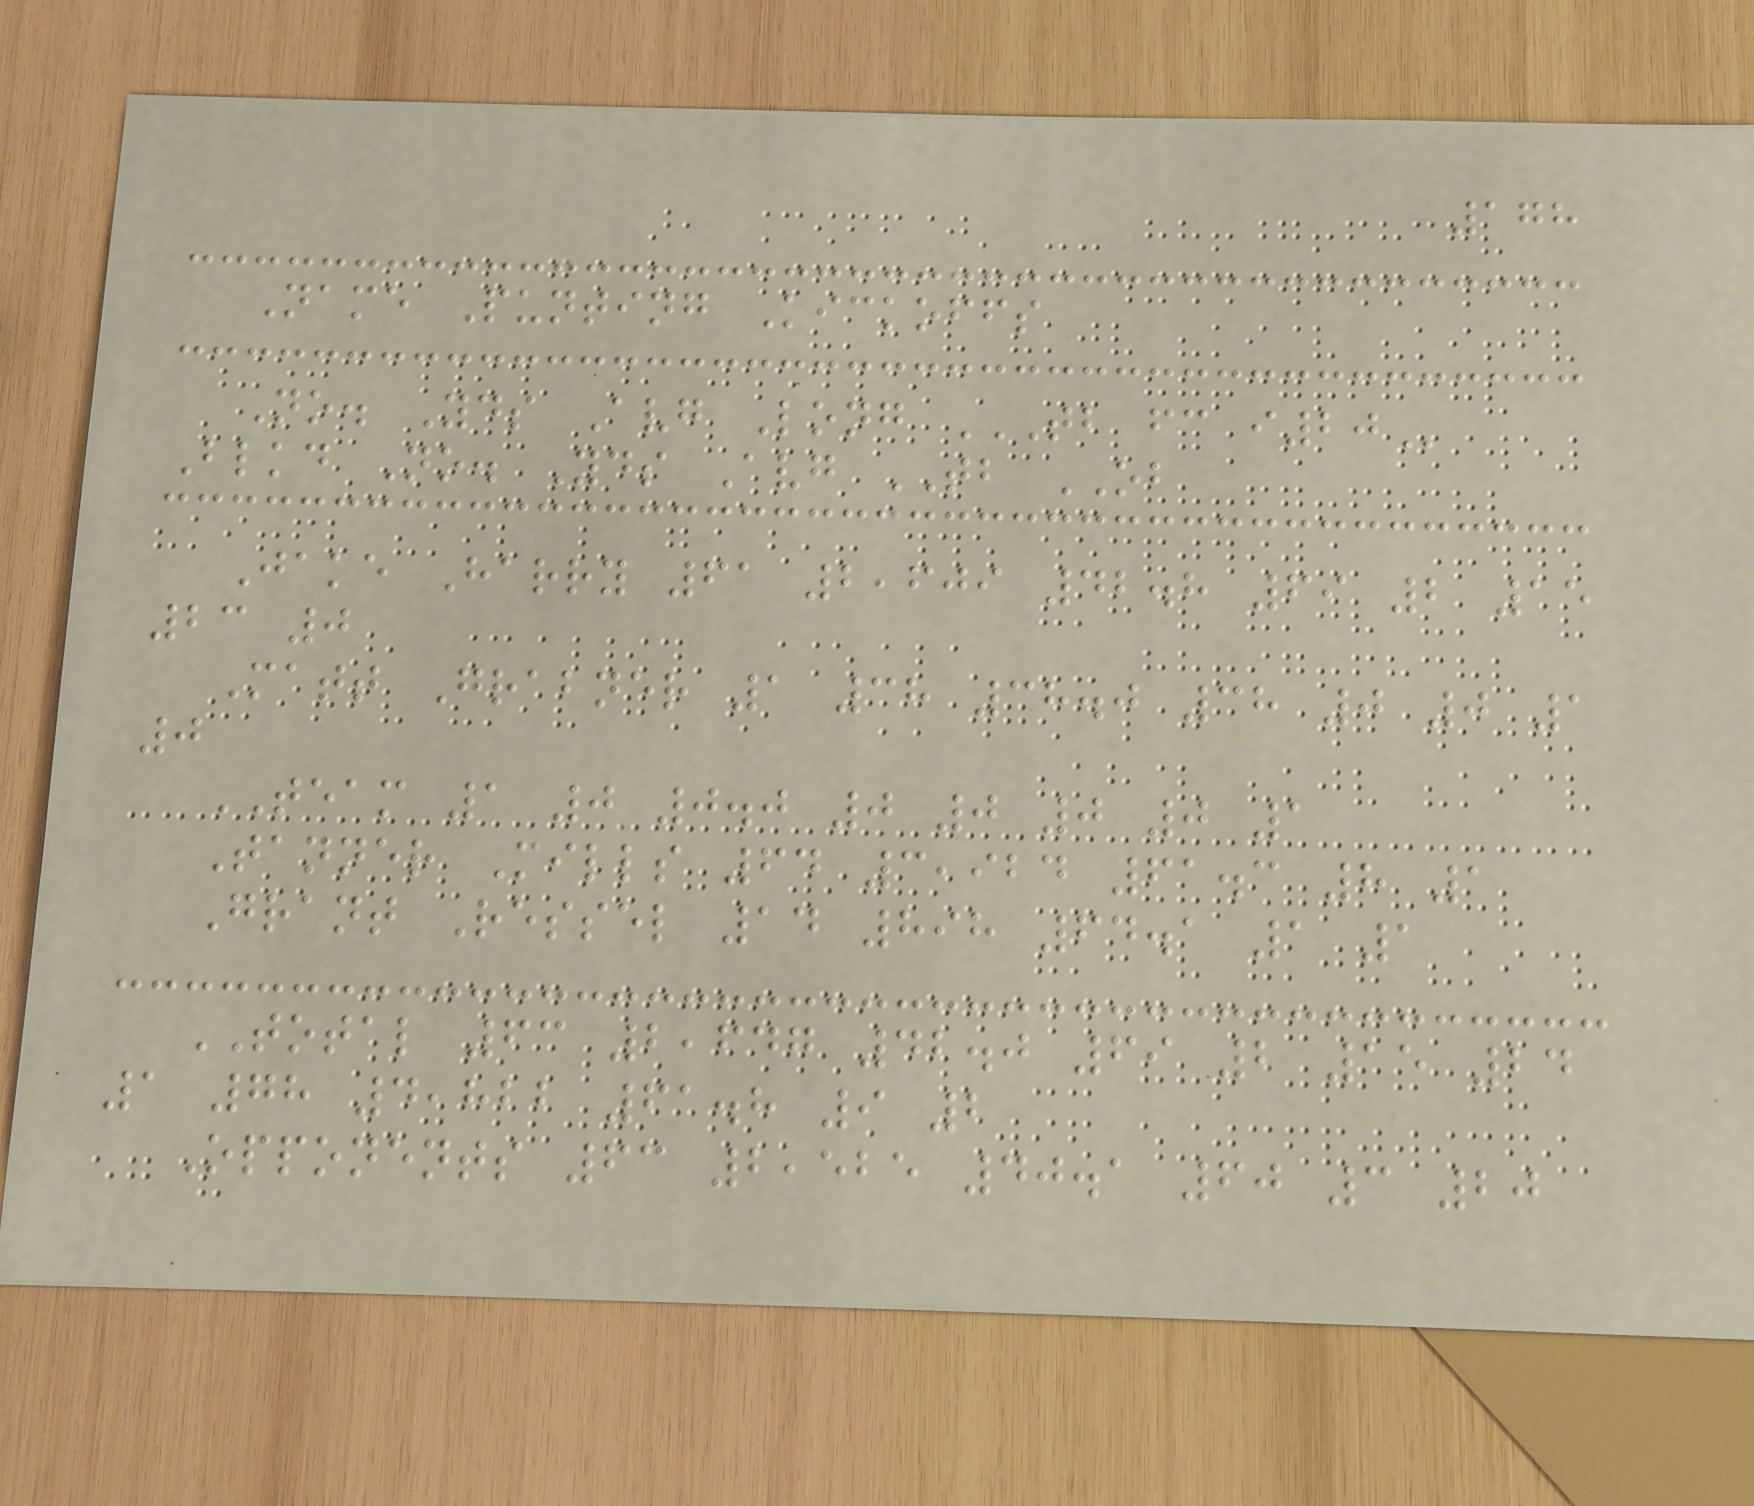178
Name Punting Kickoffs
No. Yds Avg Long TB FC I20
Blkd No. Yds Avg TB OB
Jake Harry 61 2,609 42.8 69 2 15
23 0
Matt Grabner 1 38 38.0 38 0 0 1
0
TEAM 1 0 0.0 0 0 0 0 1
Tanner Mills 64 3,924 61.3 8 1
Grant Ressel 14 898 64.1 1 1
TOTAL 63 2,647 42.0 69 2 15 24
1 78 4,822 61.8 9 2
Opponents 63 2,525 40.1 60 3 20
